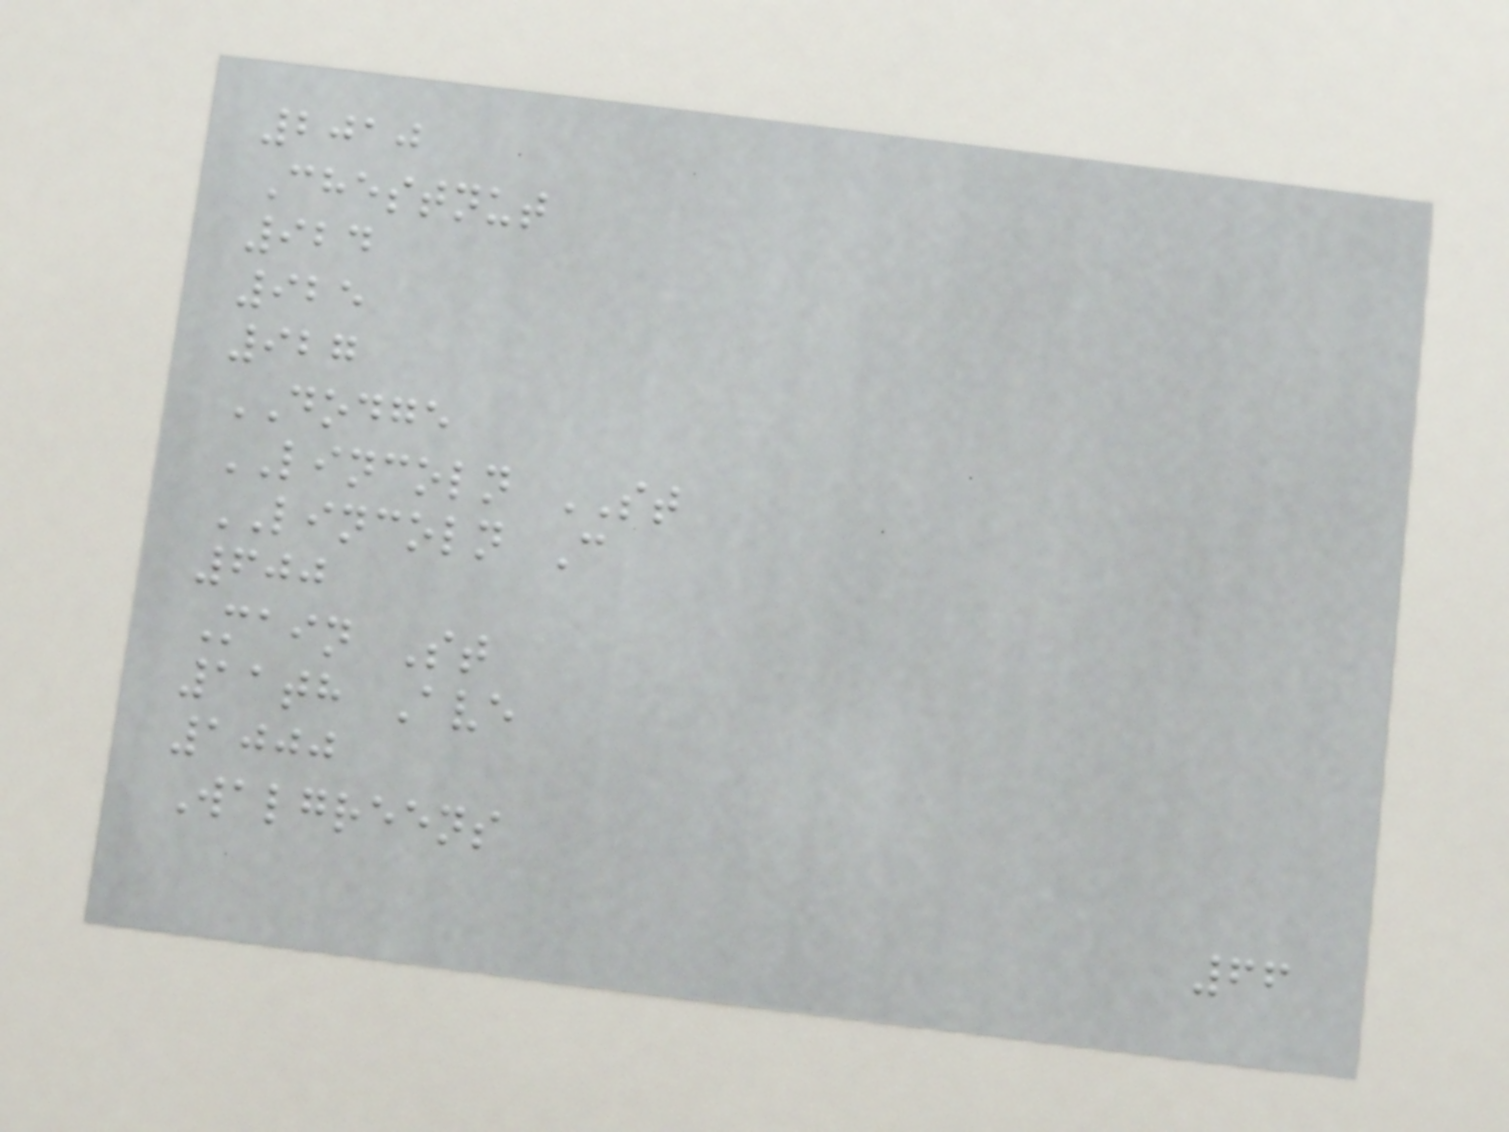2010
Chestnut
924
925
927
DODGE
LINCOLN ST
LINCOLN C
600
Main St
11th Ave
1000
Walgreens
66
